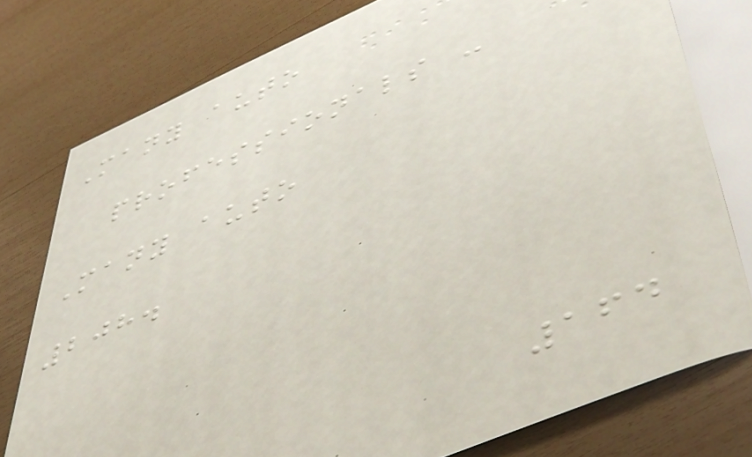Many auto
professionals -
Many auto
208.
164
